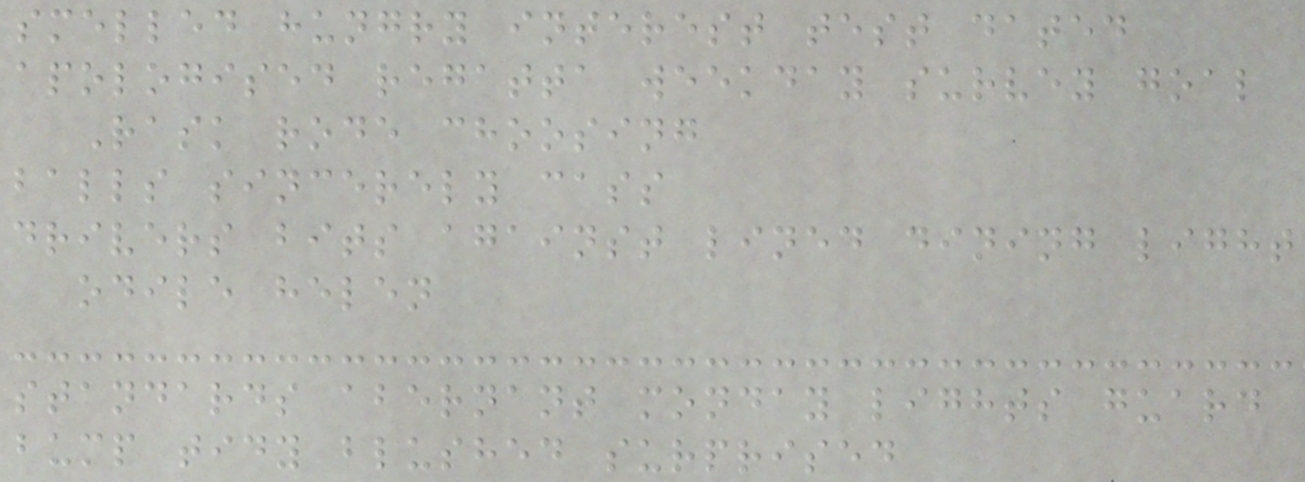smelled hungry interest test dated
apologised regatta weekday survey goal
Rask rode choosing
balls sincerely cass
drivers bits against lined dining light
odile helen
standards abernant monday lights guard
bump tidy blushed surprised
